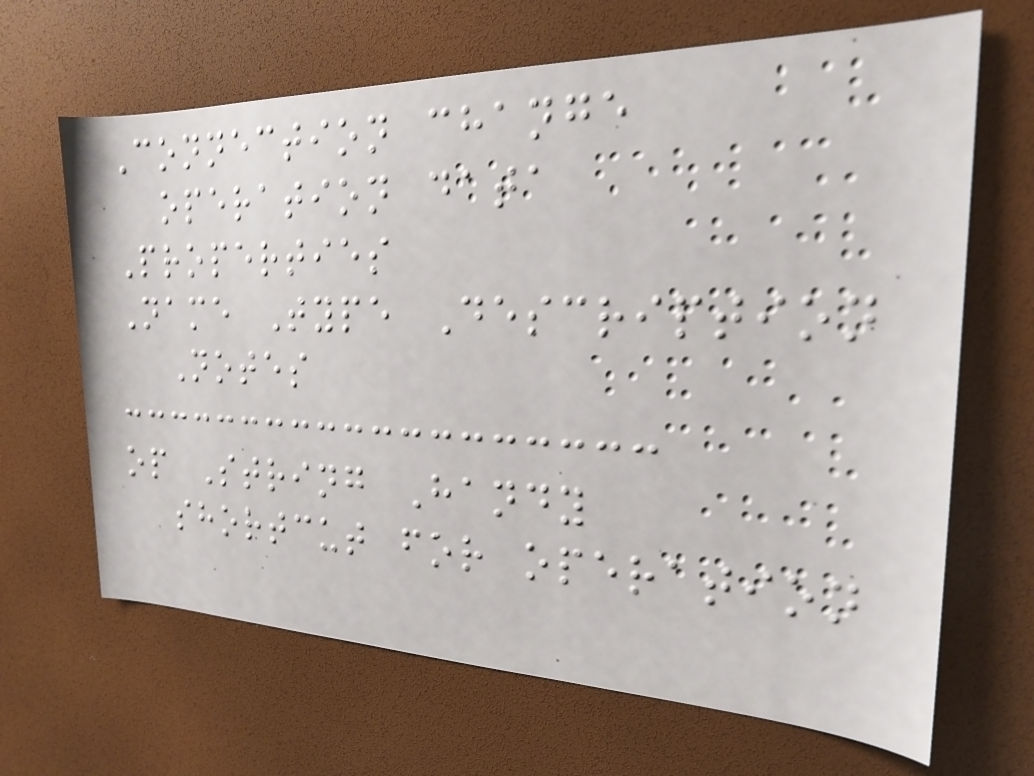Connection change
operation data
Properties
Name Type Description
Notes
op String Handy
shortcut for operation
